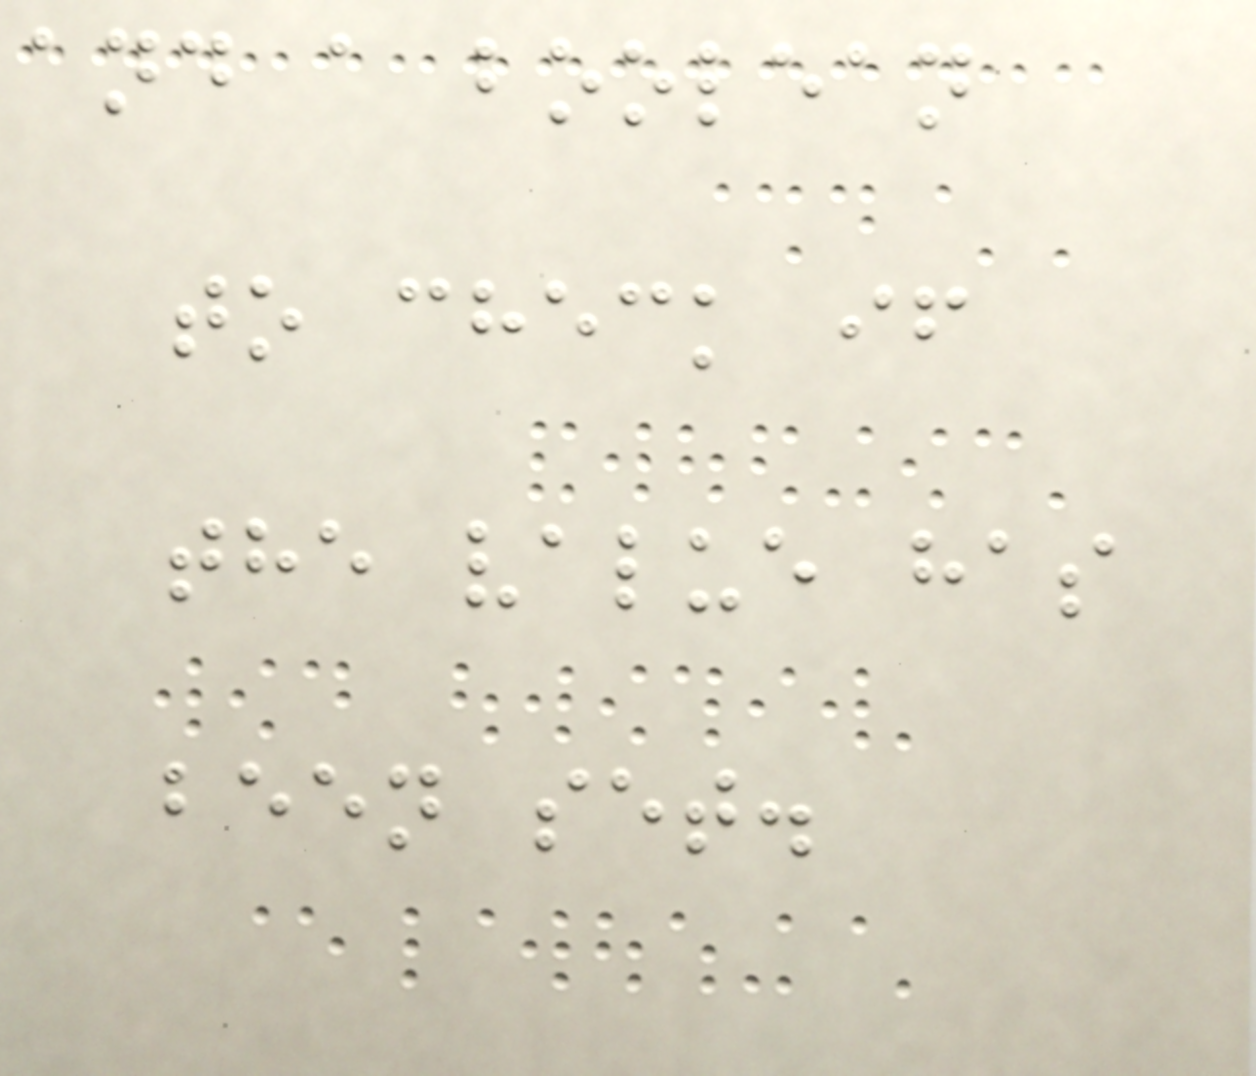and a boolean
to check if
the value has
been set.
